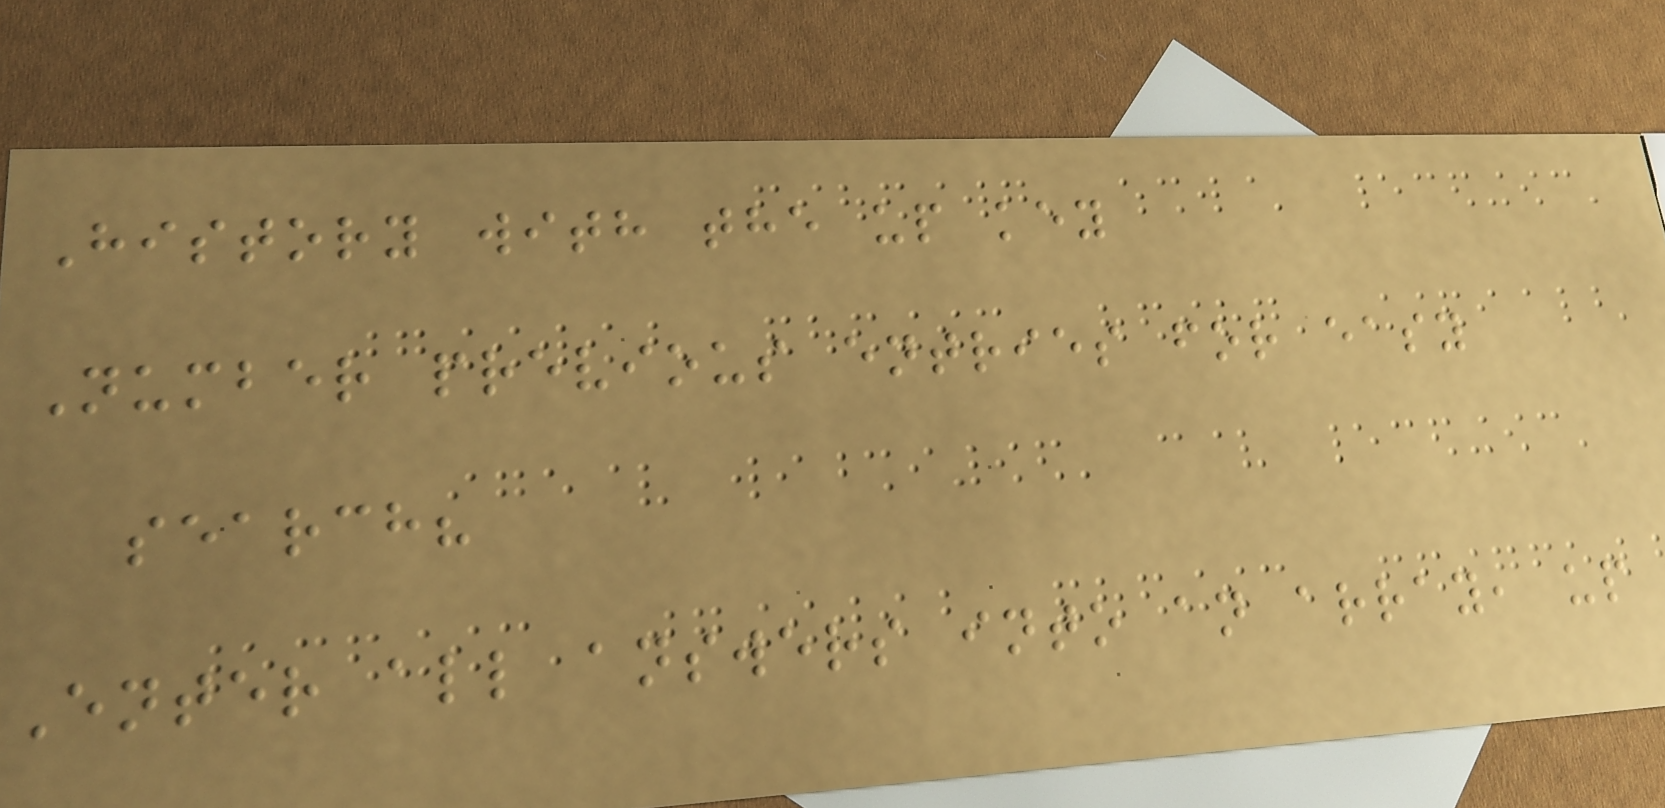History with the up key
Number previous entries for easy
search?
Enter all answers into an array, up
